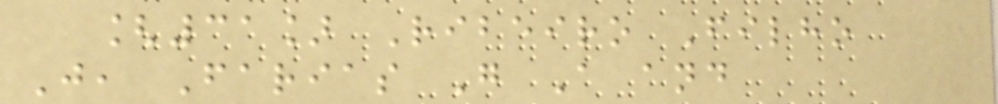[31] Ribeiro Filho
J, Farias G A and
